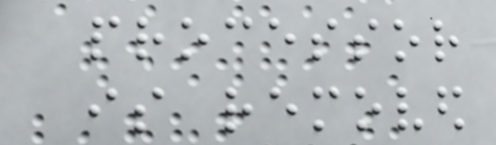processor
is removed
